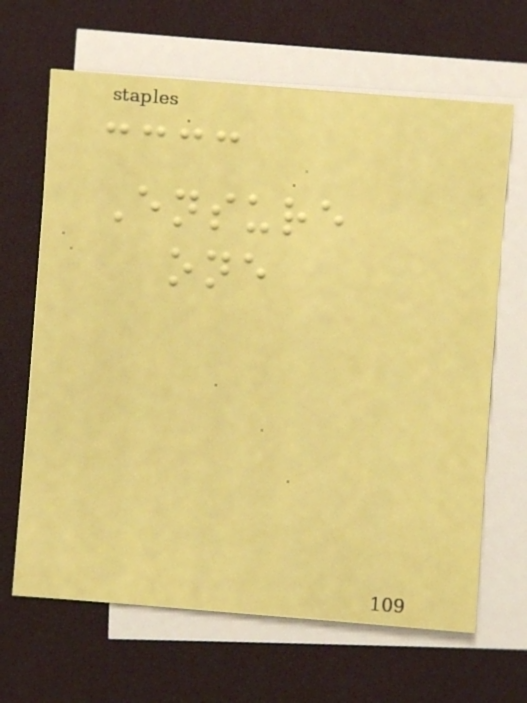Ensure
one
